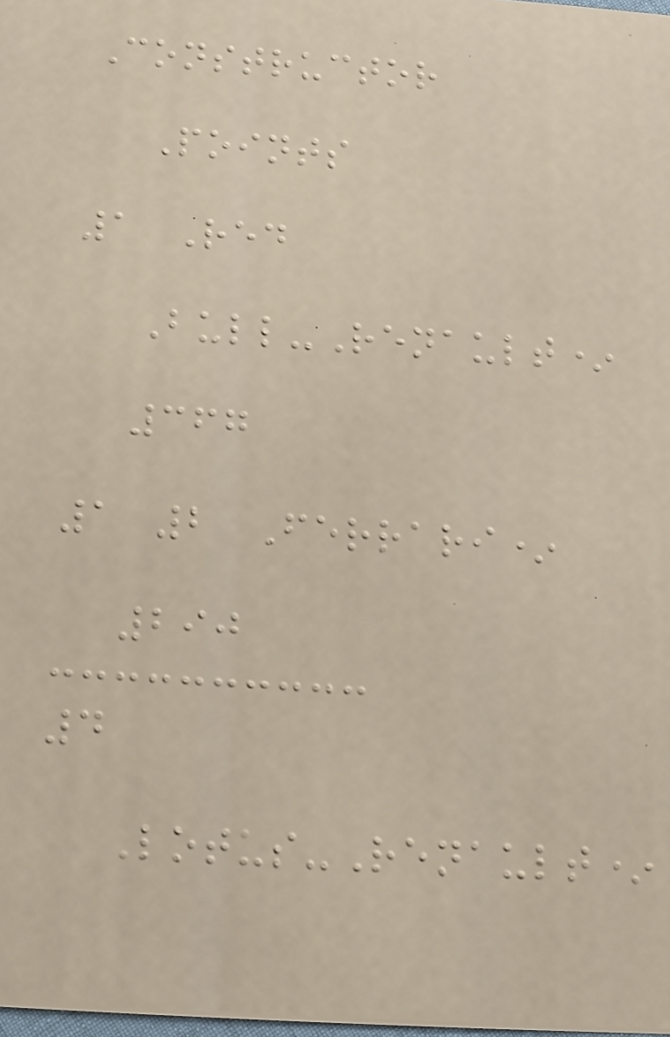Constructor
Points
1 Red
Bull-Renault*
367
1 2 Ferrari*
290
4
Lotus-Renault*
